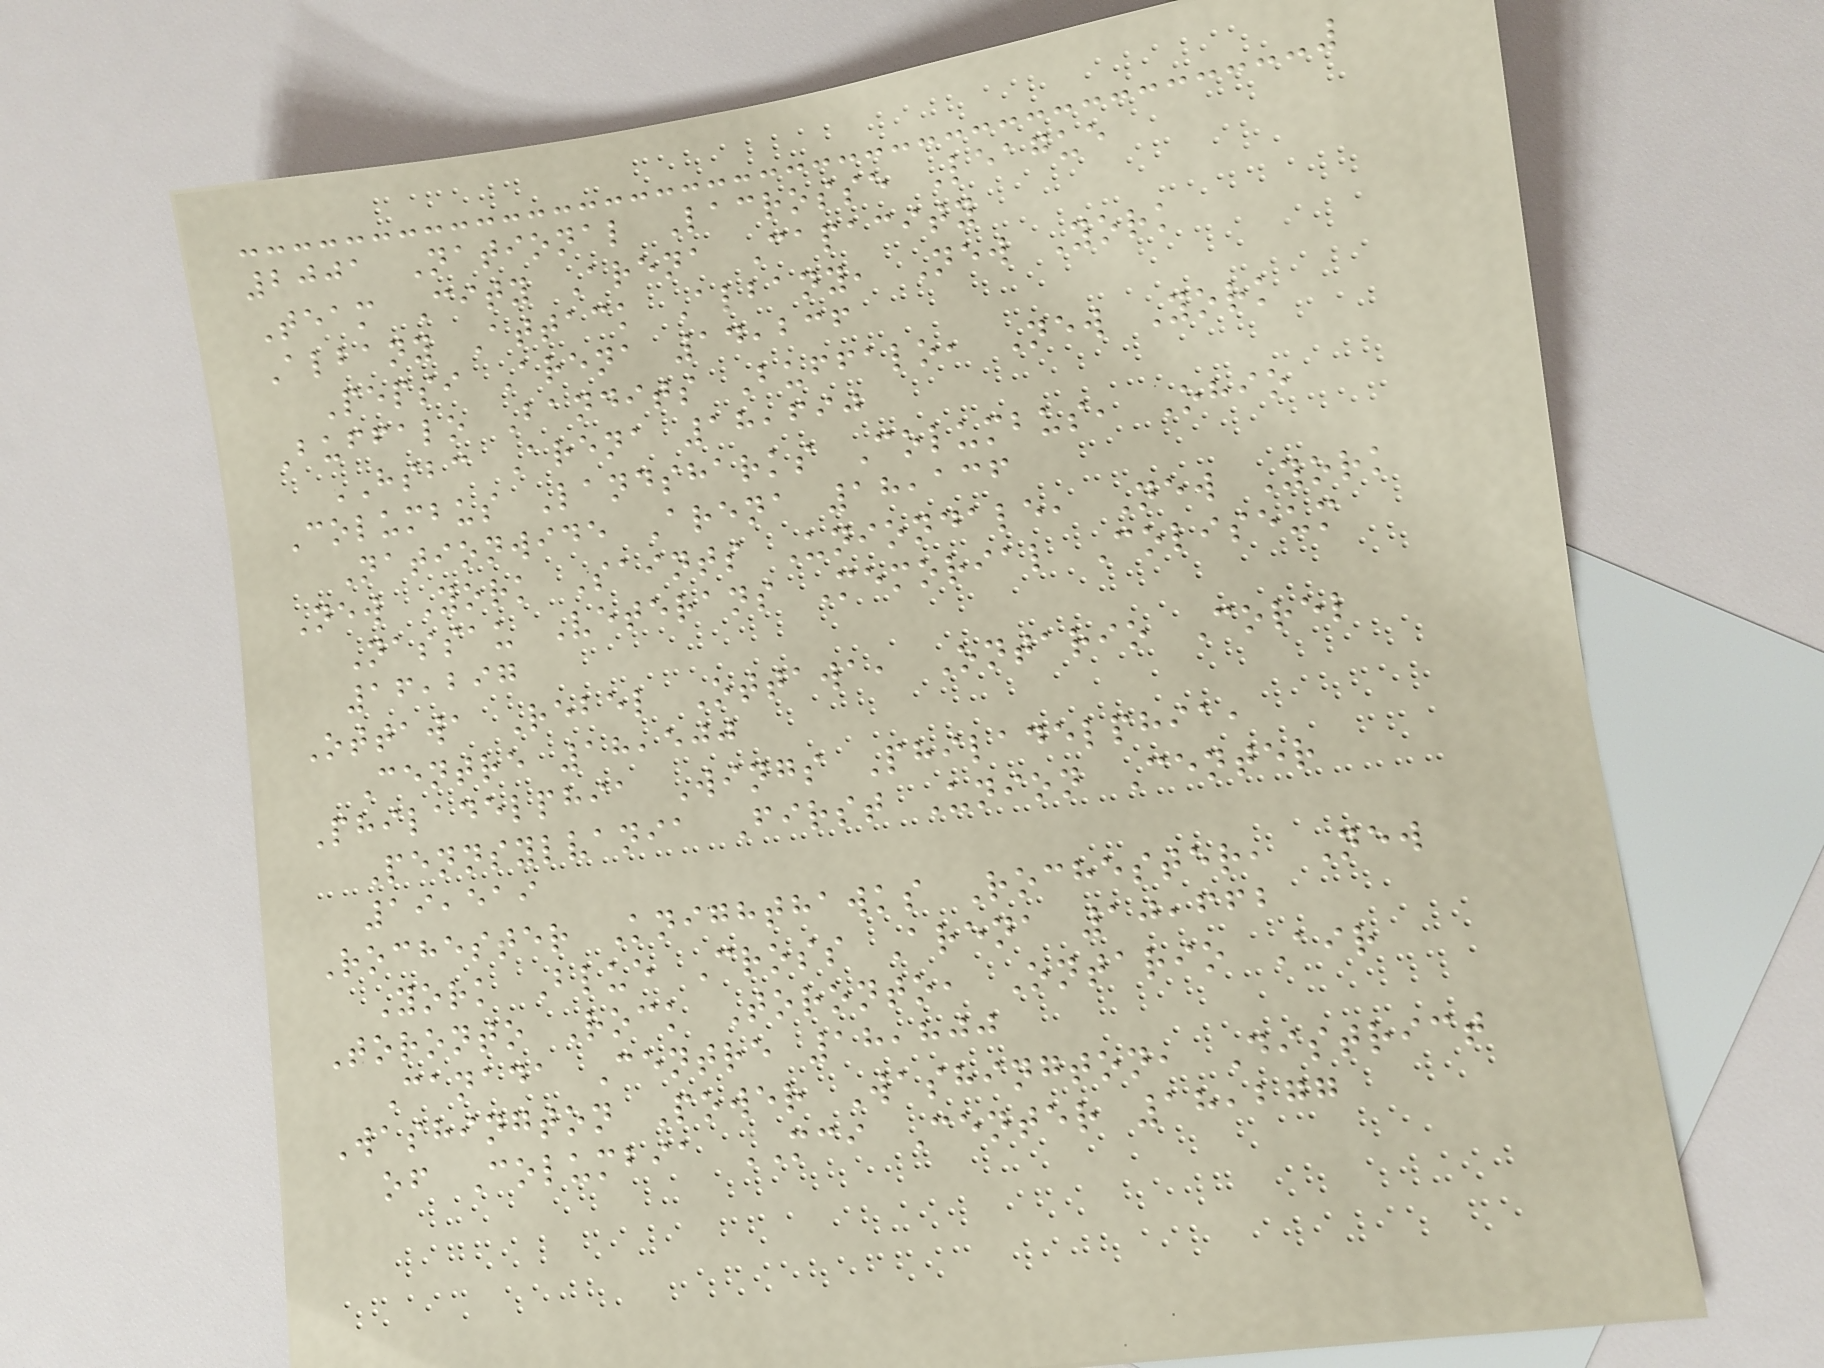2001 National Lacrosse League
Team City Arena Capacity
Albany Attack Albany, New York
Pepsi Arena 14,236
Buffalo Bandits Buffalo, New York
HSBC Arena 18,690
Columbus Landsharks Columbus, Ohio
Nationwide Arena 18,136
New York Saints Uniondale, New York
Nassau Veterans Memorial Coliseum
16,297
Ottawa Rebel Ottawa, Ontario Corel
Centre 18,500
Philadelphia Wings Philadelphia,
Pennsylvania First Union Center
19,519
Rochester Knighthawks Rochester, New
York Blue Cross Arena 10,662
Toronto Rock Toronto, Ontario Air
Canada Centre 18,800
Washington Power Washington, District
of Columbia MCI Center 18,277
